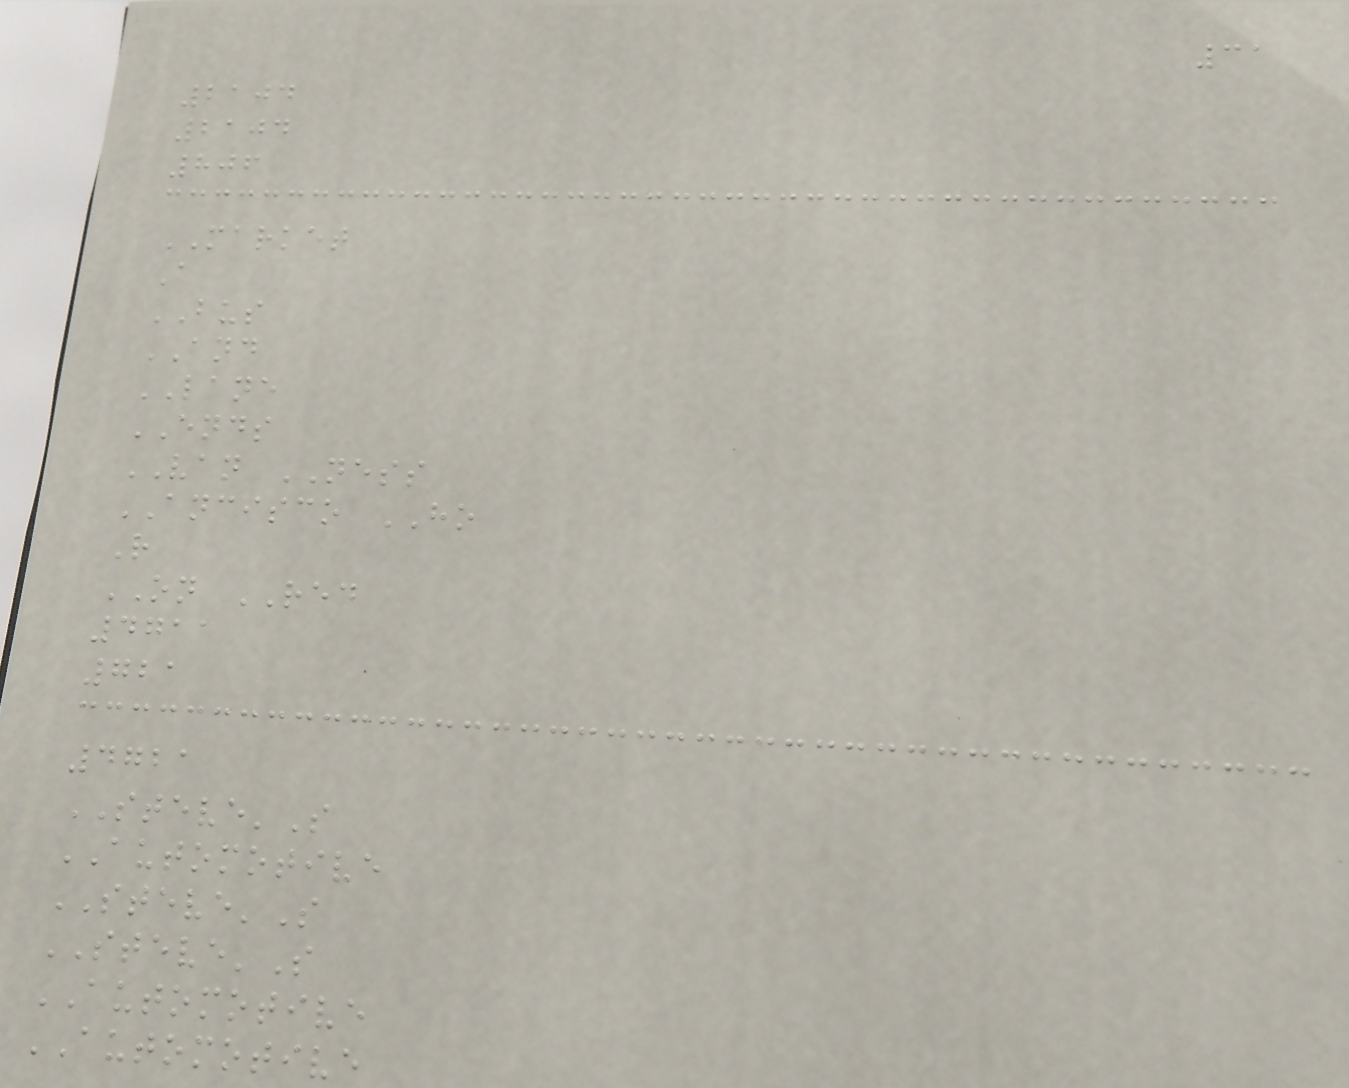31
2104
2104
806
MARKET
A
BUS
AND
LANE
ENDS
VAN NESS
ANCISCO HO
R
ON RED
4711
721
4721
STEVE'S
AUTOMOTIVE
STEVE'S
STEVE'S
AUTOMOTIVE
AUTOMOTIVE
